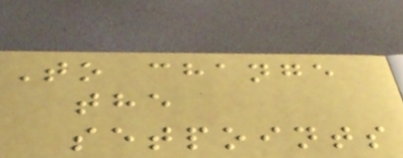To change
the
setpoints
